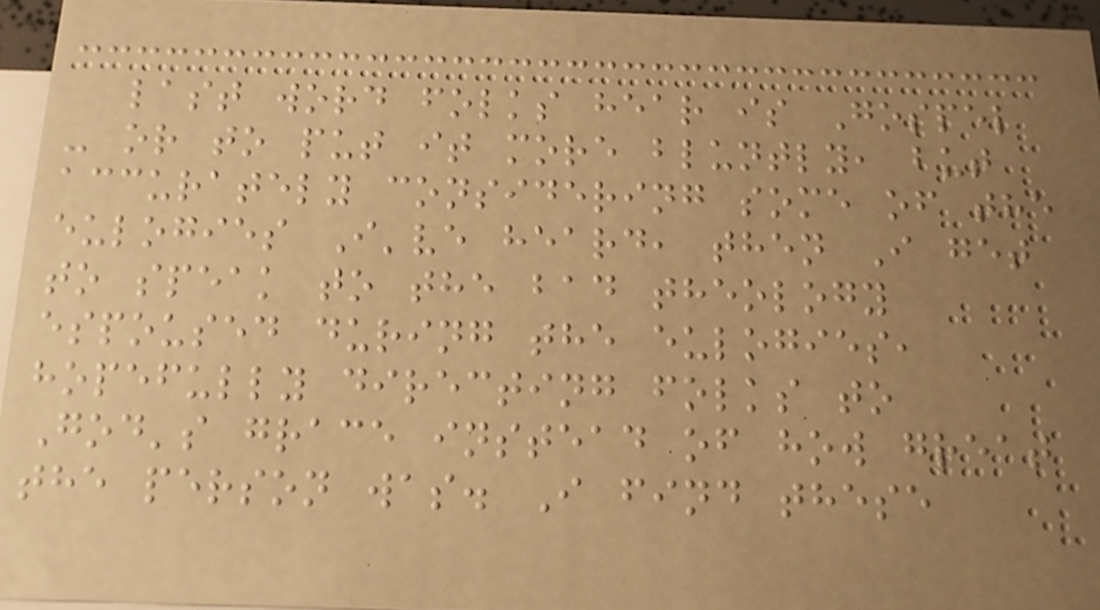last word folks hear is Gospel
- or to put it more bluntly, but
accurately considering some of the
eulogies I've heard, then I get
to speak to the bad theology
espoused during the eulogies,
hopefully directing folks to
God's grace instead of how great
the person was. I find these
